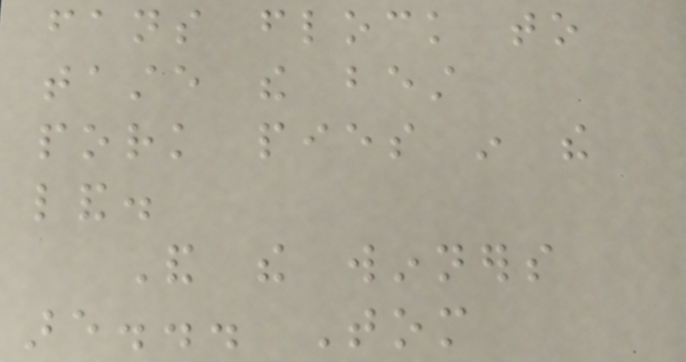fans flock to
taste the best
pork pies in the
land.
And the winners
are... Tom
